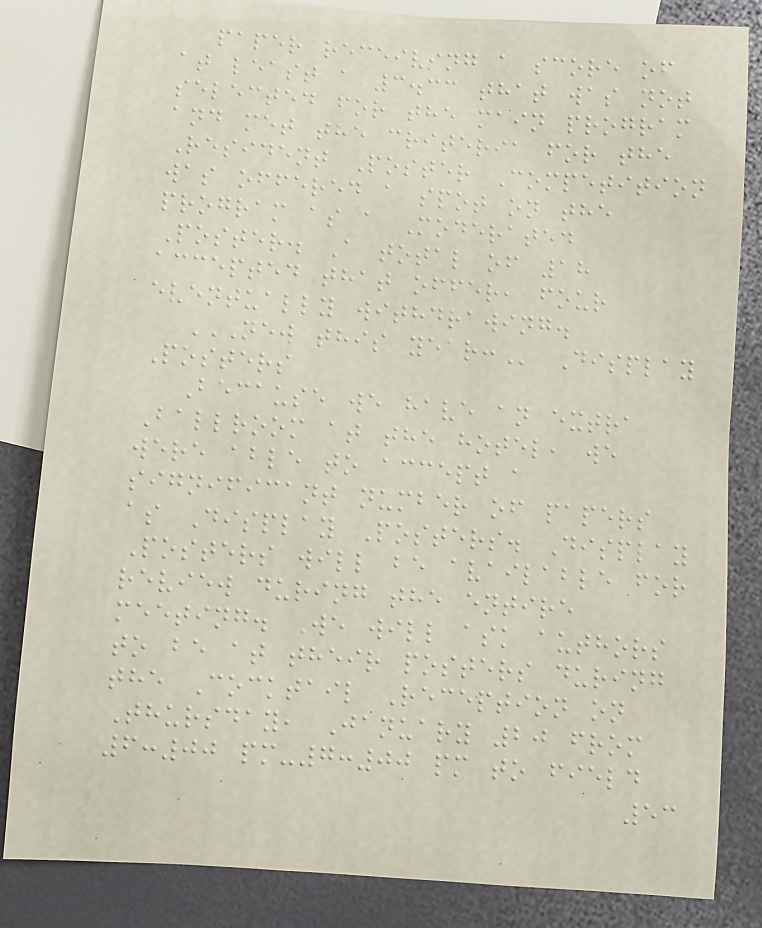paper receiving a score of
at least a 3.33 that was not
selected for the main program
and met the criteria for the
Resident Poster Competition
was offered a spot on the
program as a Moderated
Poster. A total of 18
accepted that offer, four
eventually withdrawing.
NEW THIS YEAR: Display
Posters
Because we have an extra
Ballroom at the hotel, we
were able to accept a
significant number of papers
as Display Posters. Display
Posters will be available for
review during the entire
meeting. We will ask authors
to be at their posters during
the Cocktail Reception on
Thursday, January 20 from
6:00 pm-7:00 pm to field
53
